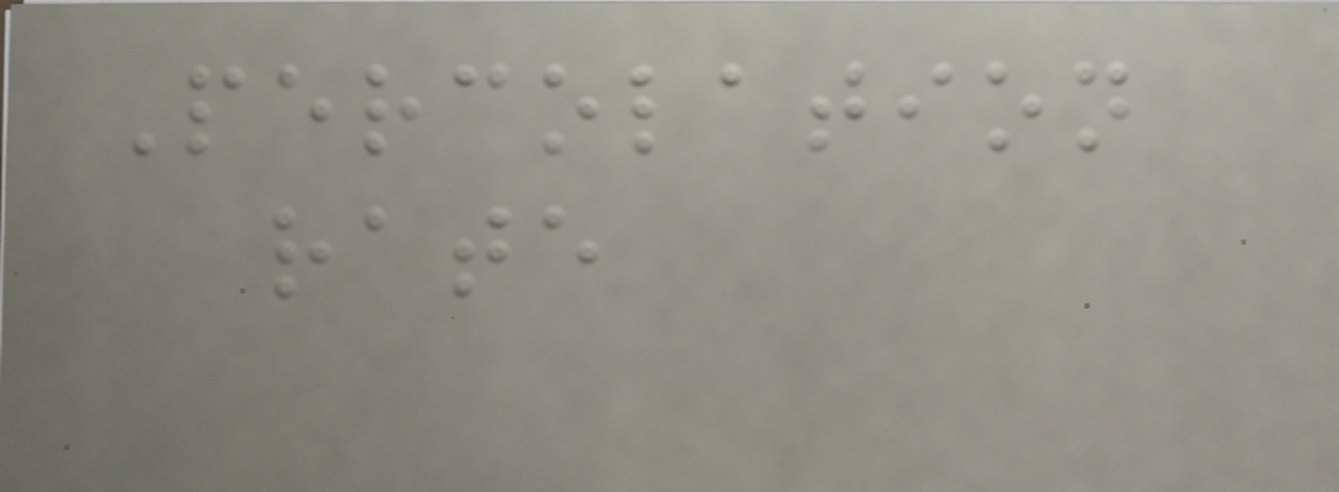Percolation
rate
